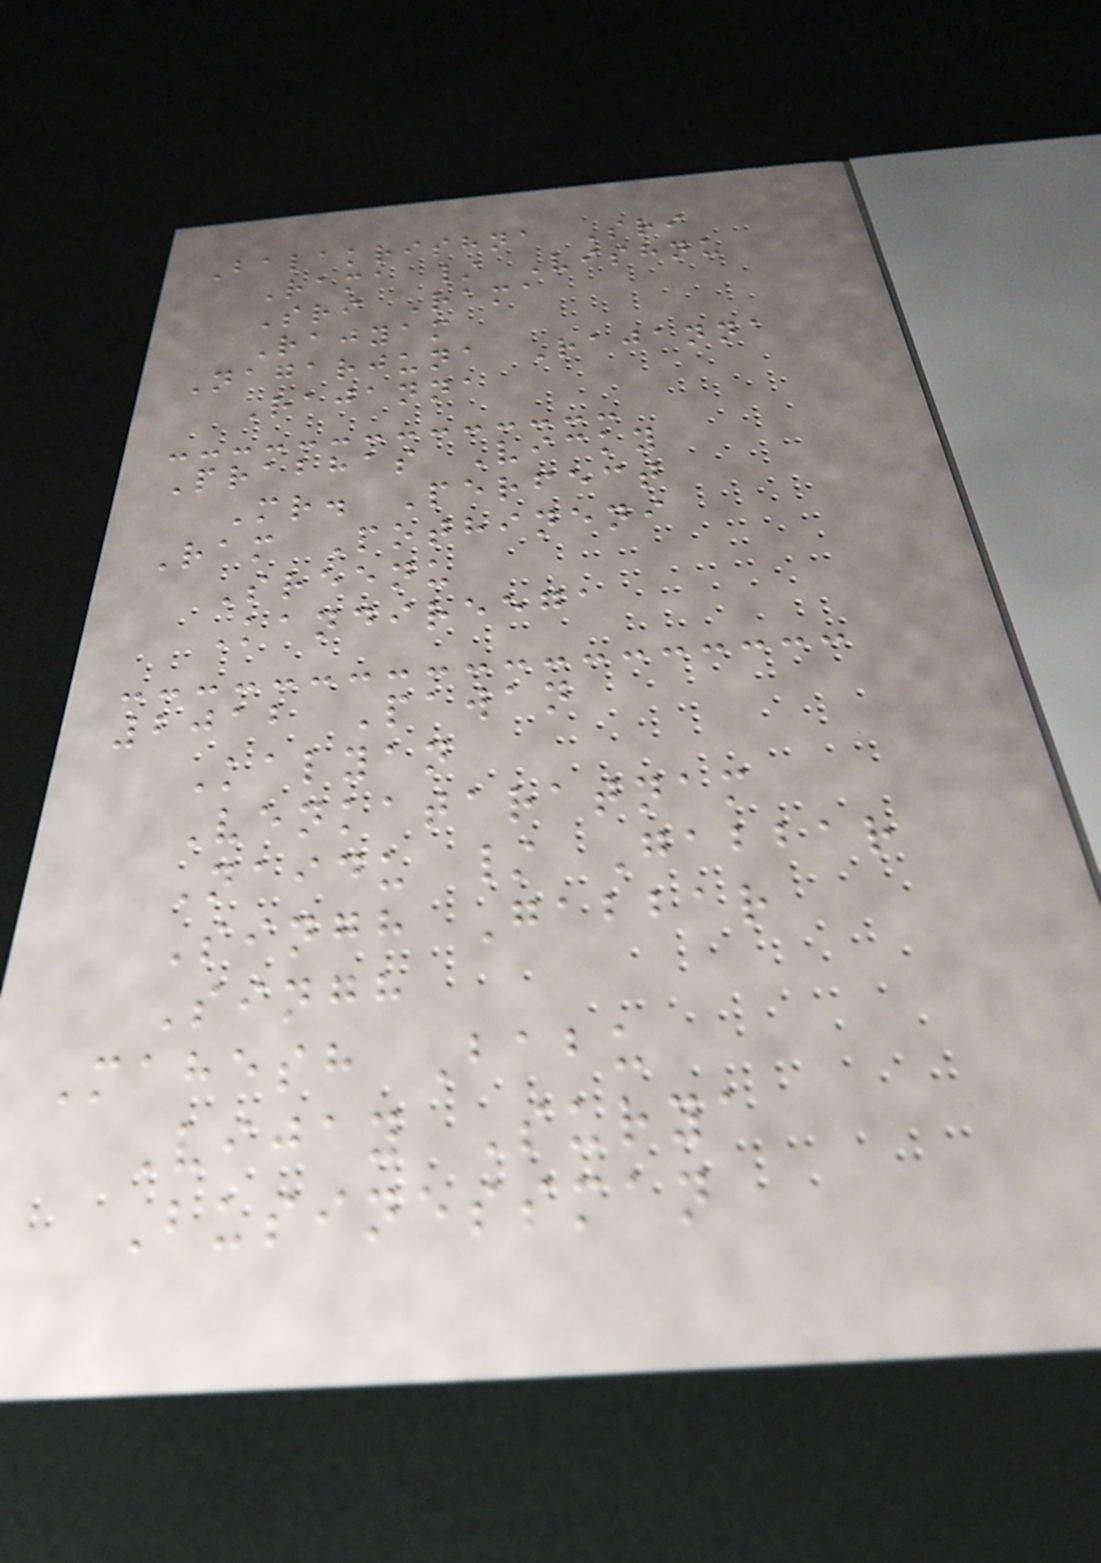Balakrishna Sri
Rama / Vishnu
Sri Rama
Rajyam
Nagarjuna Rajanna
Rajanna
Prabhas Vicky
Mr. Perfect
Ram Pothineni
Sreenu
Kandireega
2012 Pawan
Kalyan
Venkataratnam
Naidu / Gabbar
Singh Gabbar
Singh
Mahesh Babu
Vijay Surya
Businessman
